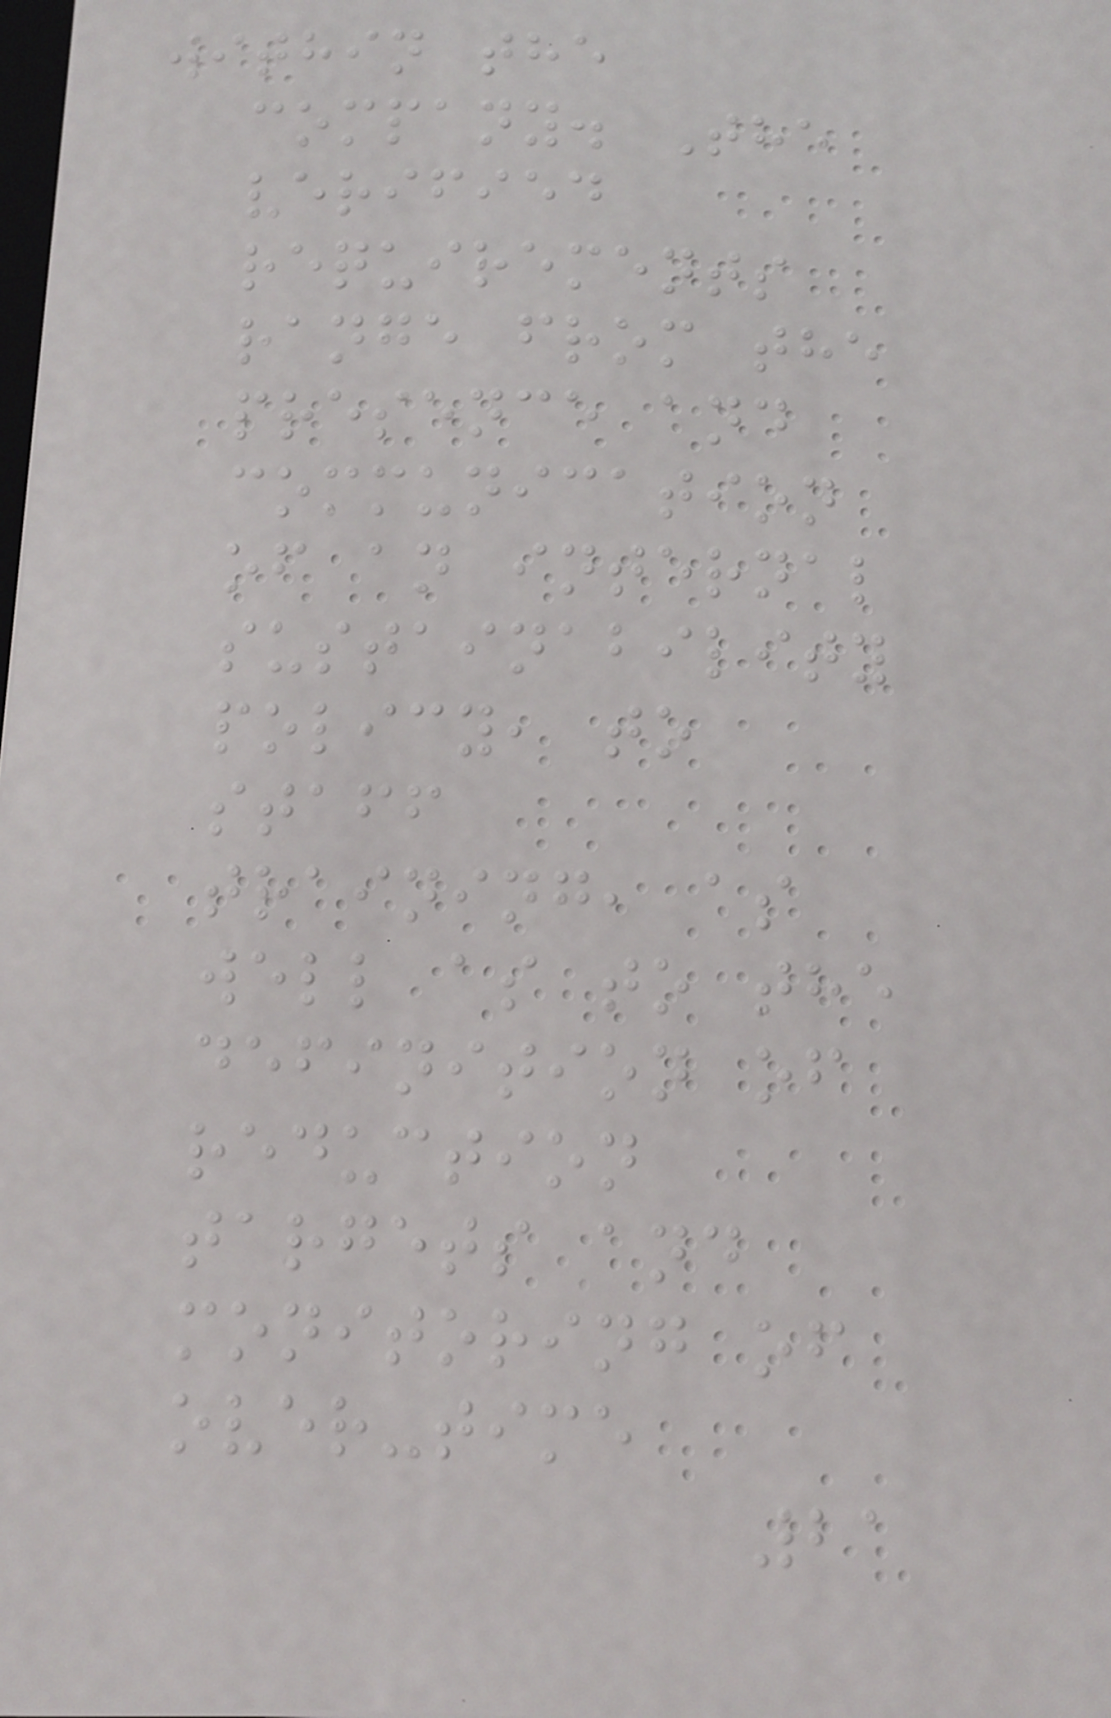within the
company. The
verified
requirements
range from the
presence and
communication
of an internal
sustainability
policy, to
staff
training, as
well as to the
definition of
reduction
targets and
monitoring of
over-time
21
